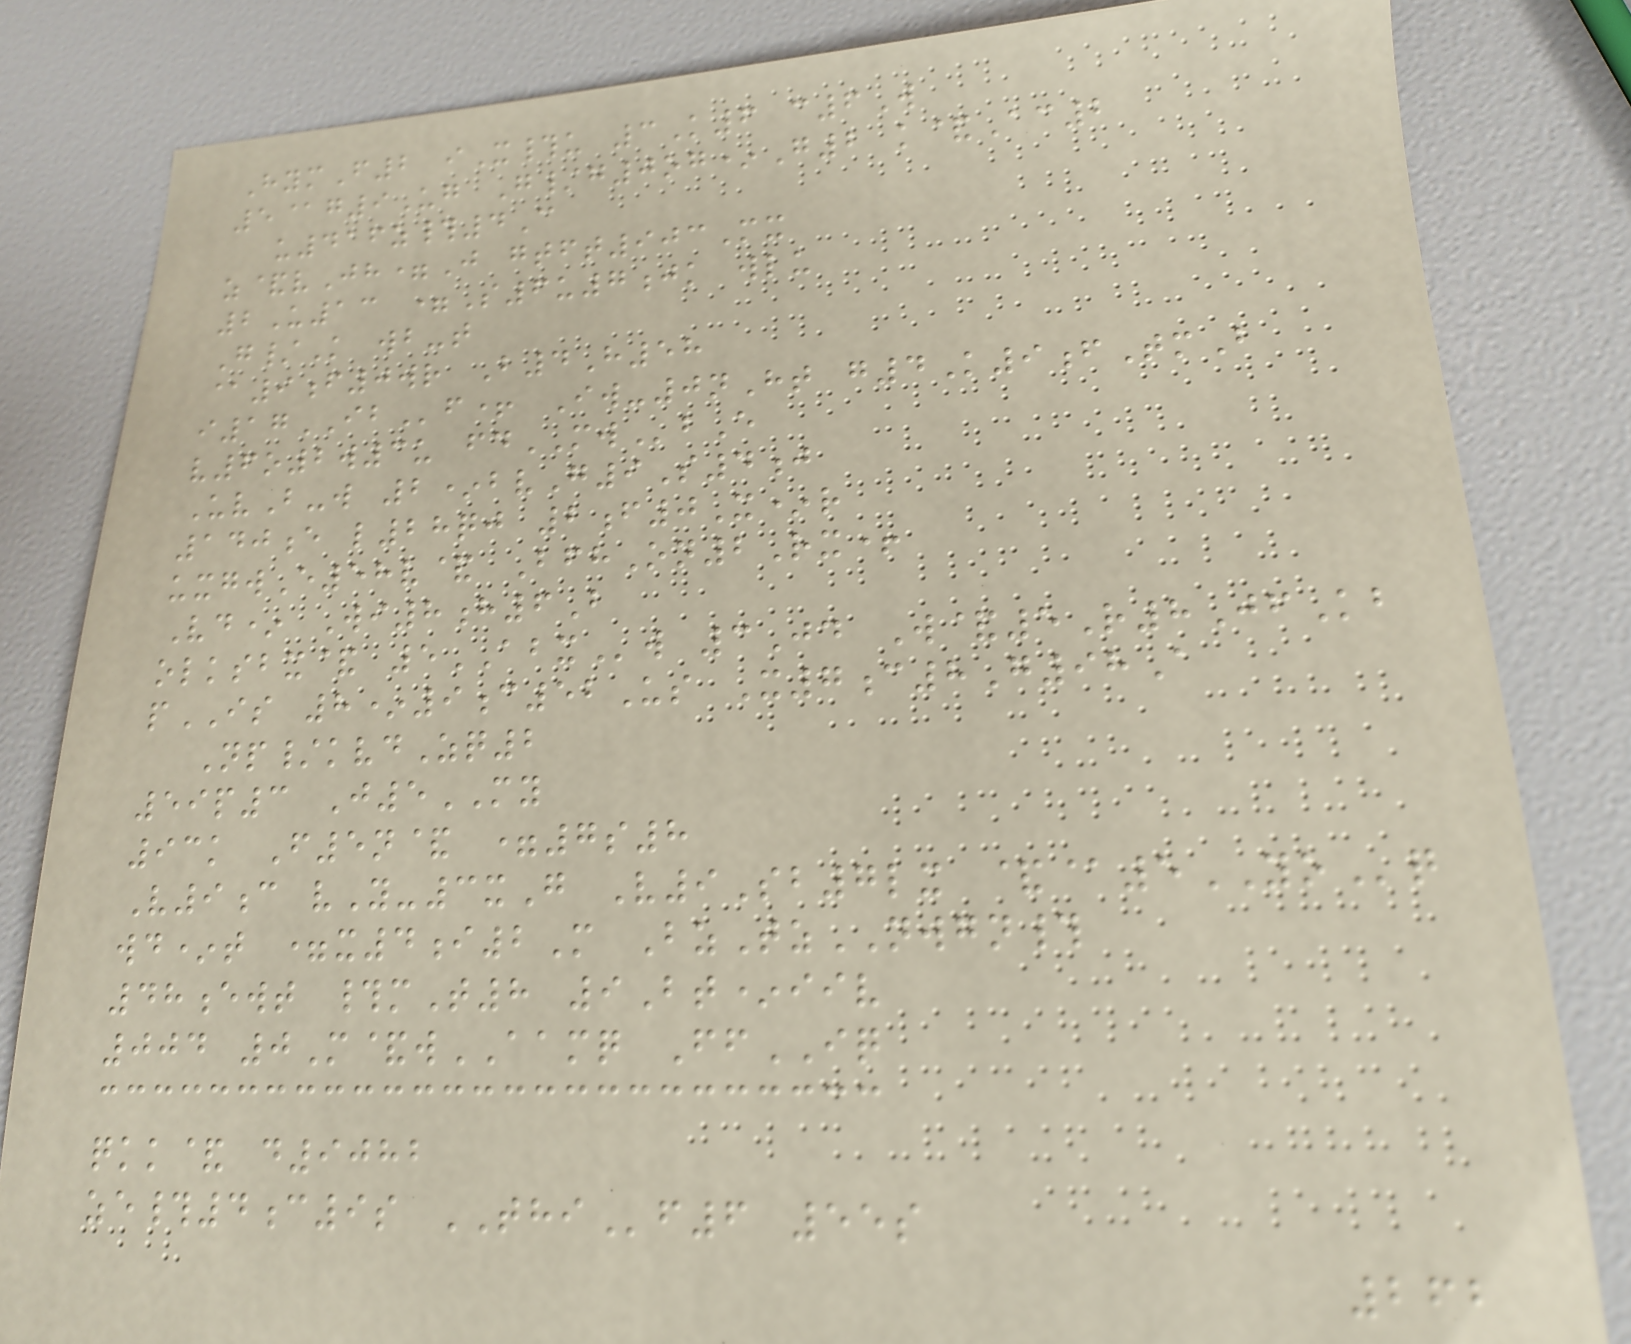HymF2 iX#u 3K6 c6W
5@g9Ug G/g0og*G2 k&Ac2
u416z#4C
z&vJh=J gtft903Mx
2U13 =S6u7jk wlu
G/K wb-t
@9f0wr B4H58
i17IBf+ Iw-0nHt g4K9fTmB
v6o2w3u fdMWbE
UvB-w 2*bvG9S4j
140e l28qj 2f0X*r
uxgwE58v& BfhOn2Rx+
Vd* Wi8h6B
olksbx& 5ABXw 3Jd W&5R8JfKb
pIS 8*9c52Us X7c8G98A
Np/kvdZq2
59p3 J5MY
93k F5n& =7s8
V9c vY-3xG V9Sb7lx &@5YOq
wd*t =x4i2M BzTzNWGN#
48ewt #mT8 9Bt*iiv
004 0M&wAAMQ FfIQ
qkk& d9082
ze#4c9s THIf6 55s
262
